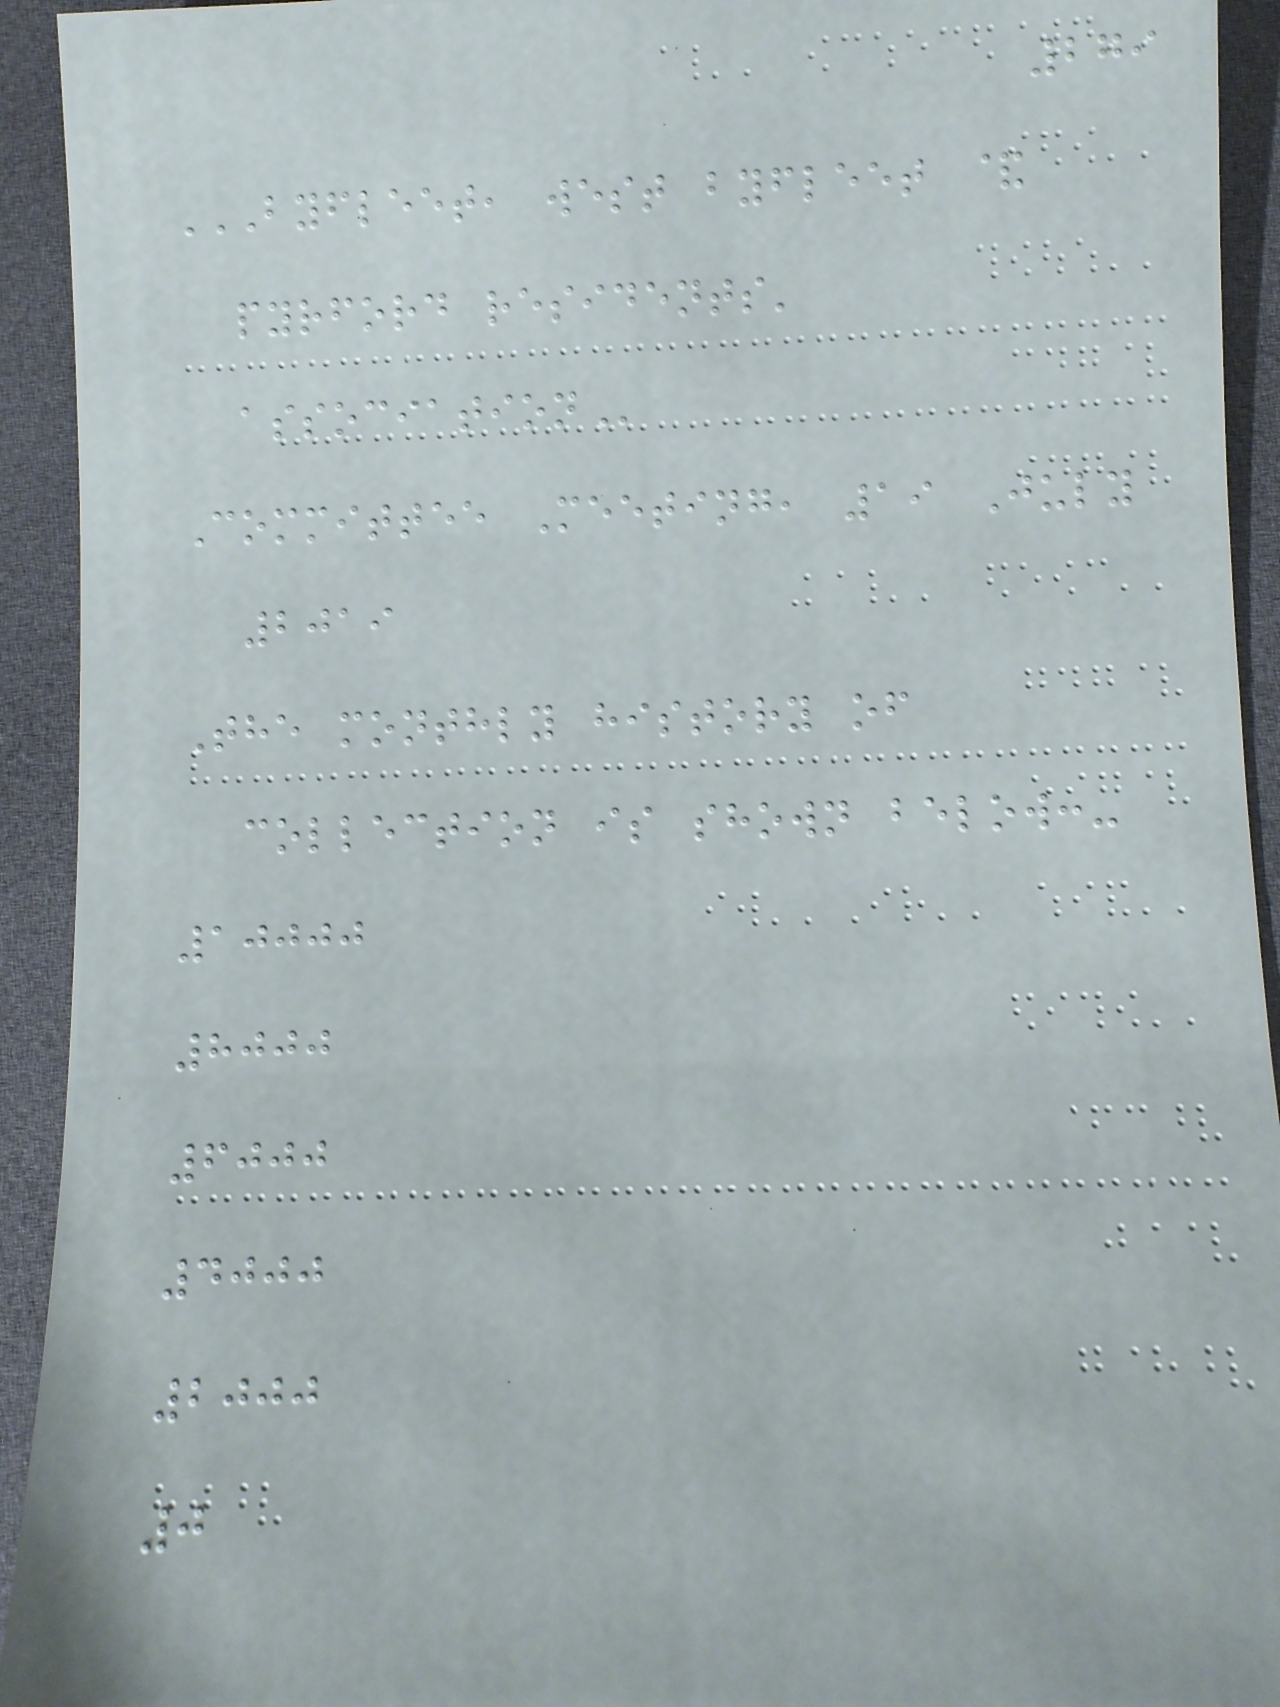279
BYFLEET, WEST BYFLEET &
PYRFORD RESIDENTS'
ASSOCIATION
Committee Meeting, 19 July
2019
The monthly history of
collection is shown below:-
10000
8000
6000
4000
2000
0
